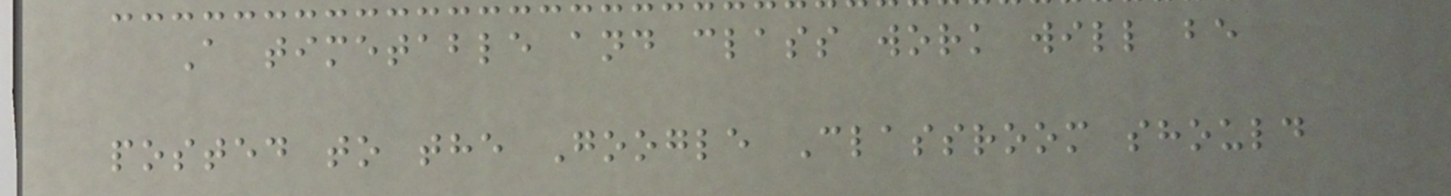A timetable and class work will be
posted to the Google Classroom should
